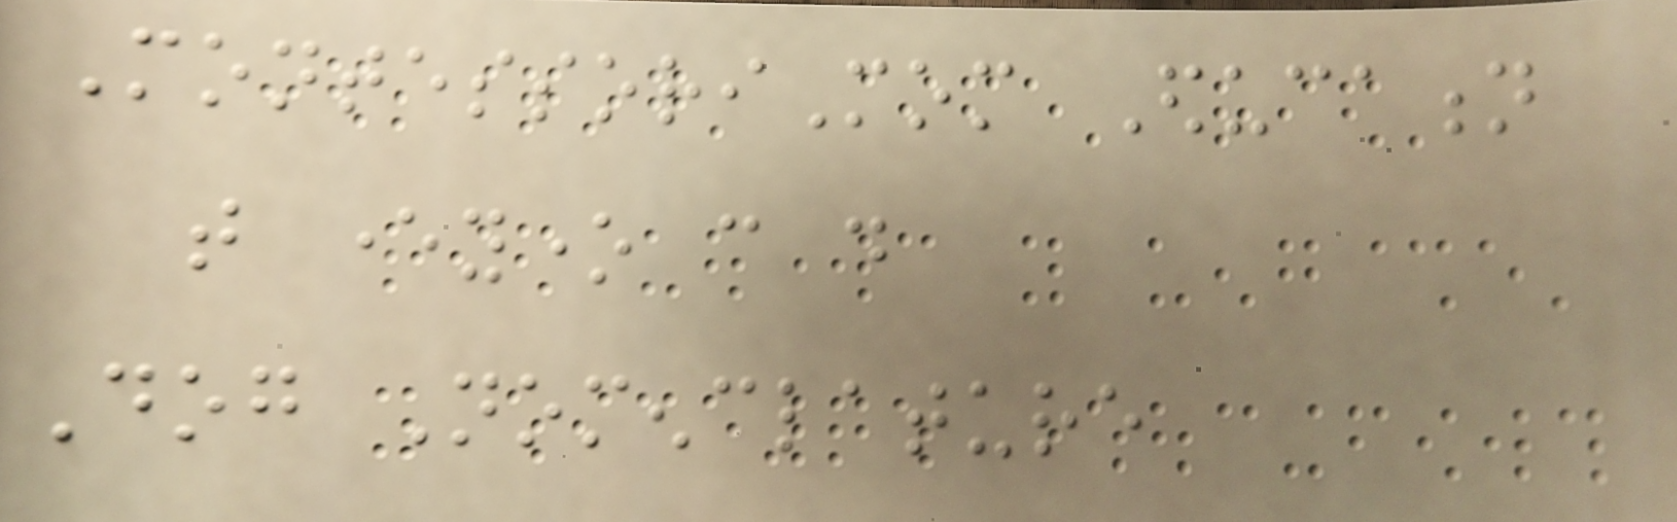MontessoriMom Education
that everyone can do
Dog Nomenclature
